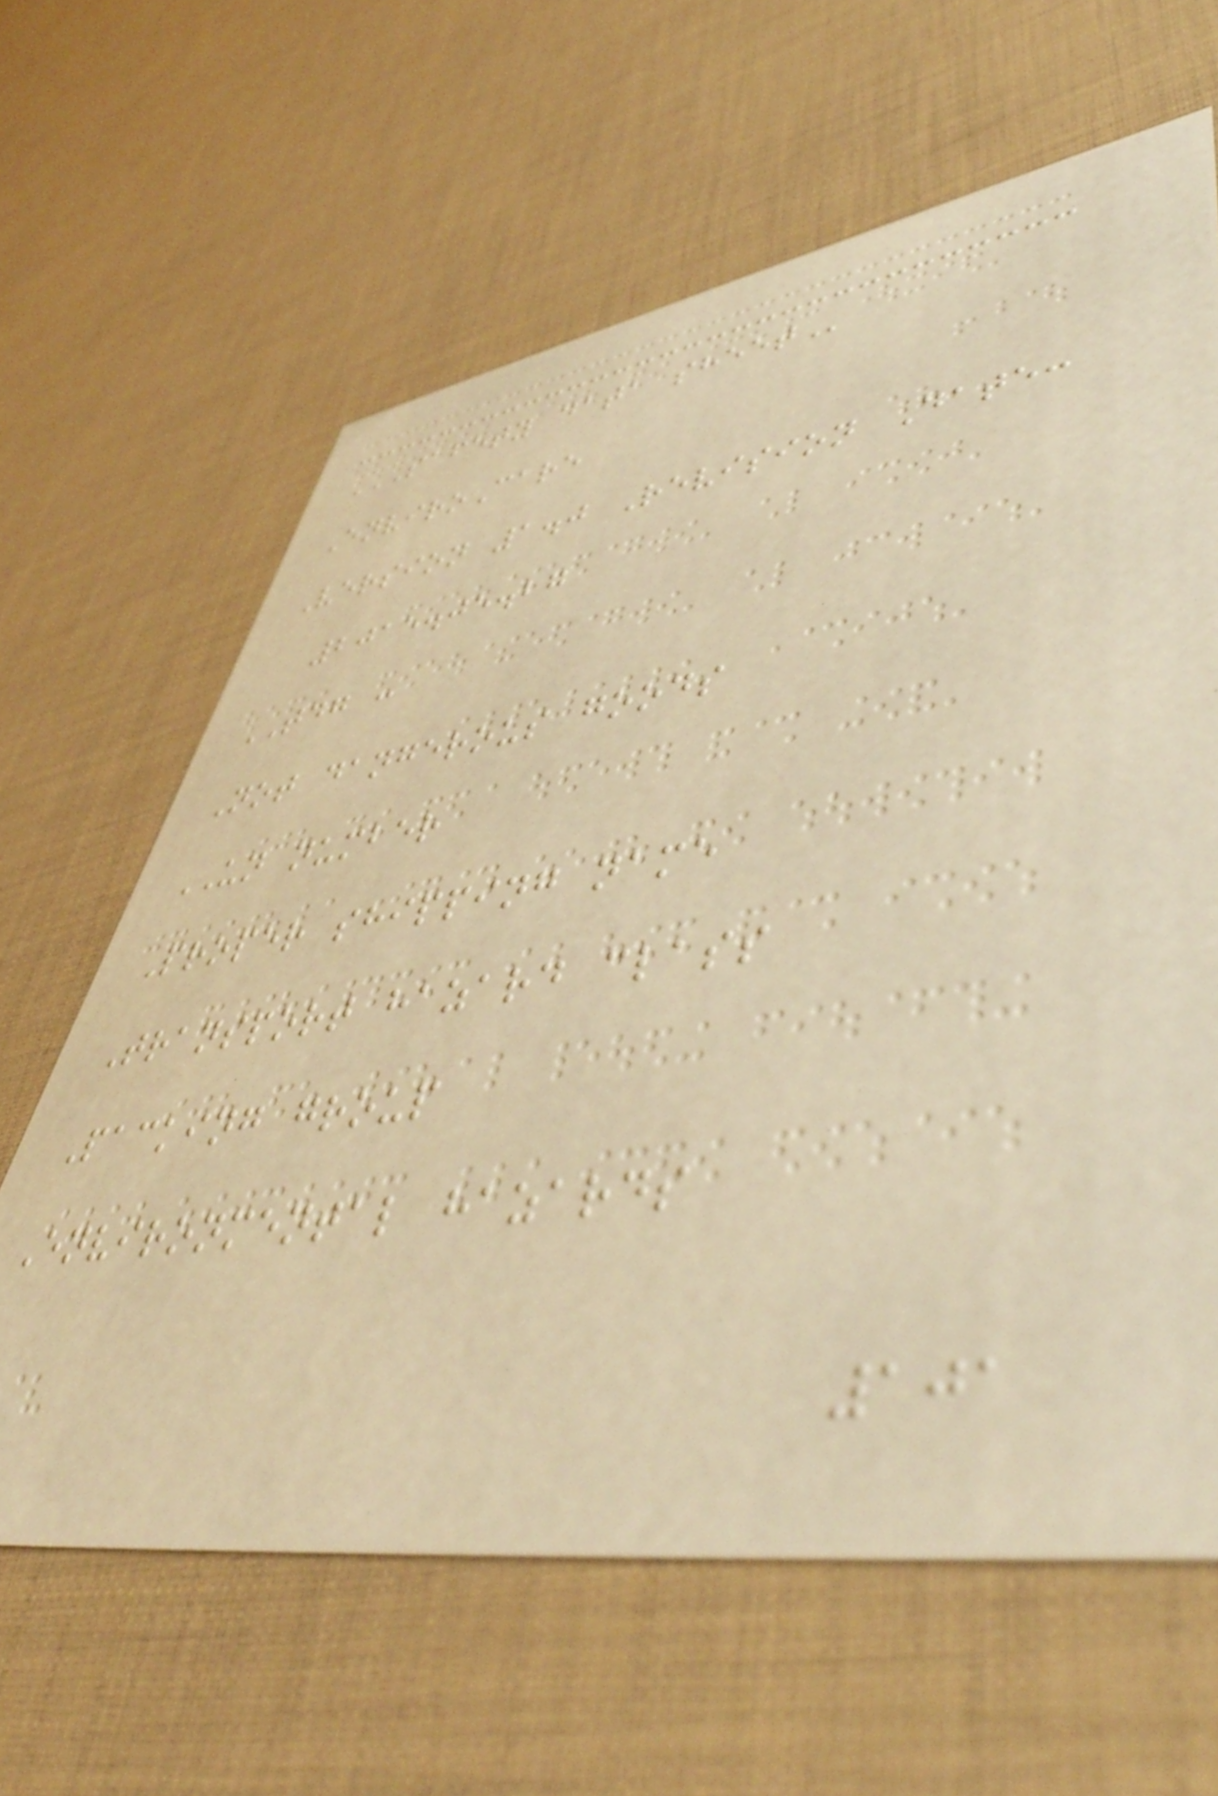SAFETY DATA SHEET
EnviroCare
Version 1.0 Revision Date:
2015.05.27
TDG :
Not dangerous goods
UN number
Proper shipping name
Transport hazard class
Packing group
Environmental hazards
101
